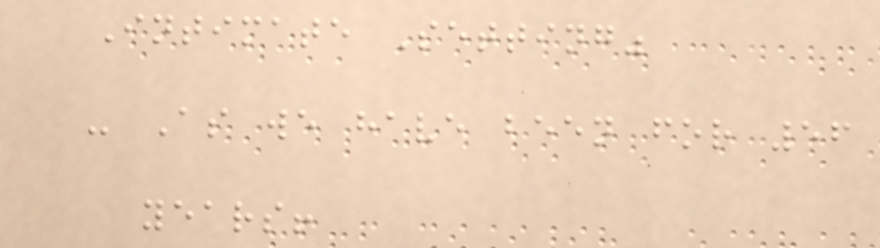Intimate Setting"
- As we have been for 56
years!
